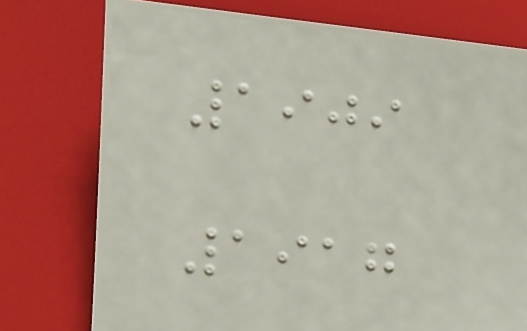1909
1917
